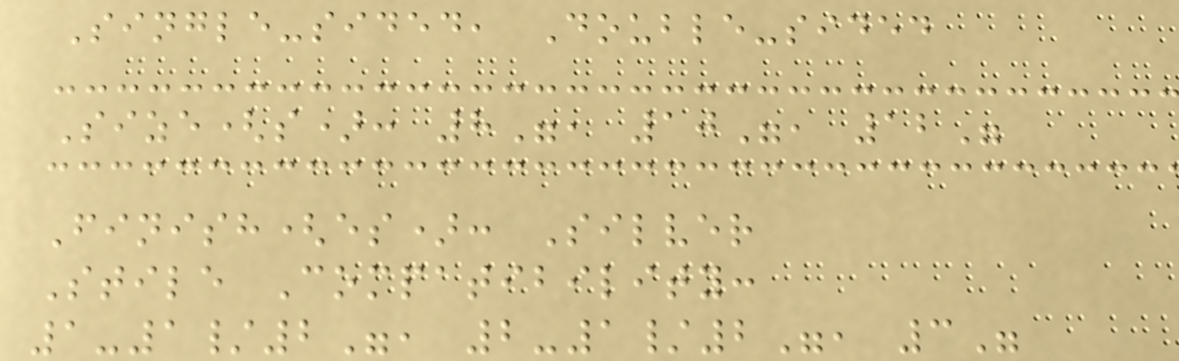Single-sided, Double-sided
Size(s): 8", 10", 12"
Finish(es): Silver
Stile Compatibility:
1-1/2", 2-1/2", 3"
